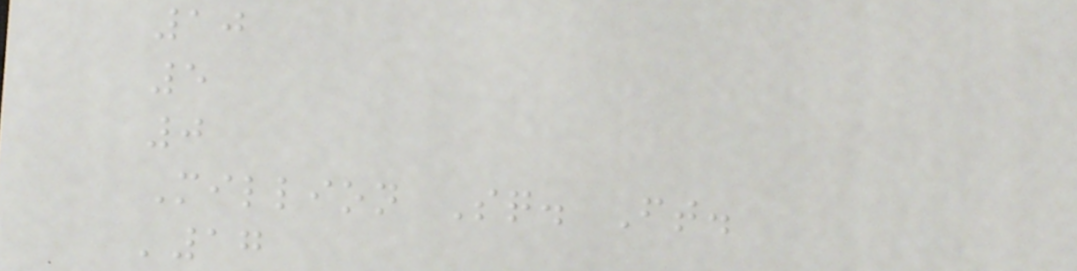10
5
0
Million Sq. Ft.
'17
